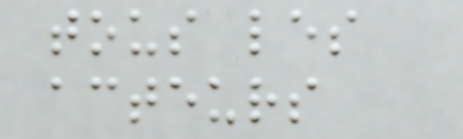tous les
acteurs
